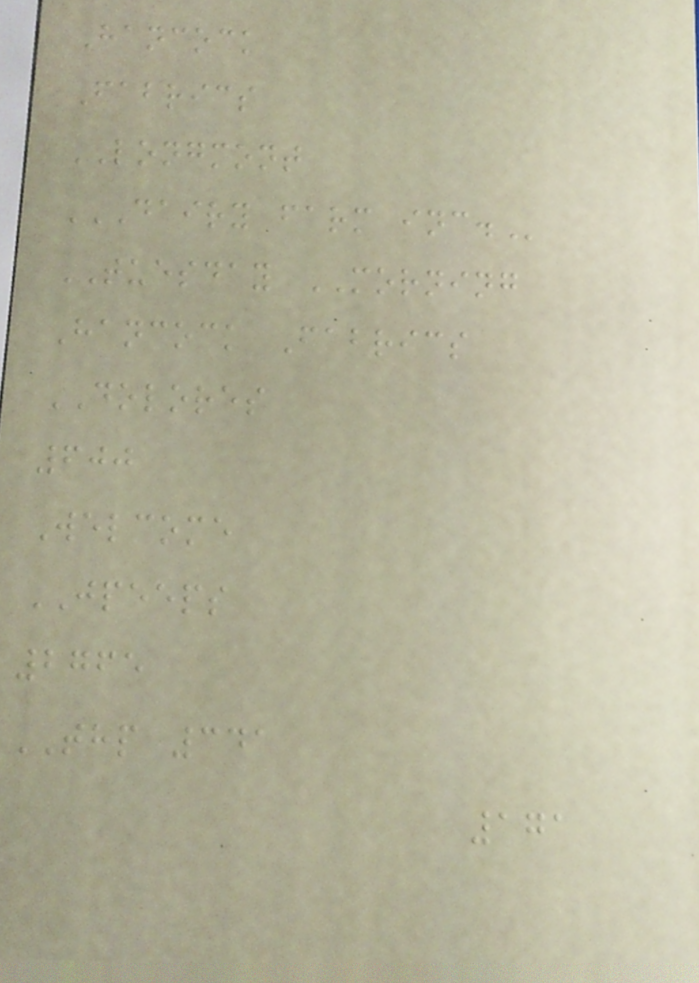Hancock
Fabrics
LONGMONT
DAIRY FARM INC.
TUESDAY MORNING
Hancock Fabrics
DOLORES
600
Welcome
JPEEPS
2765
THP 341
171
